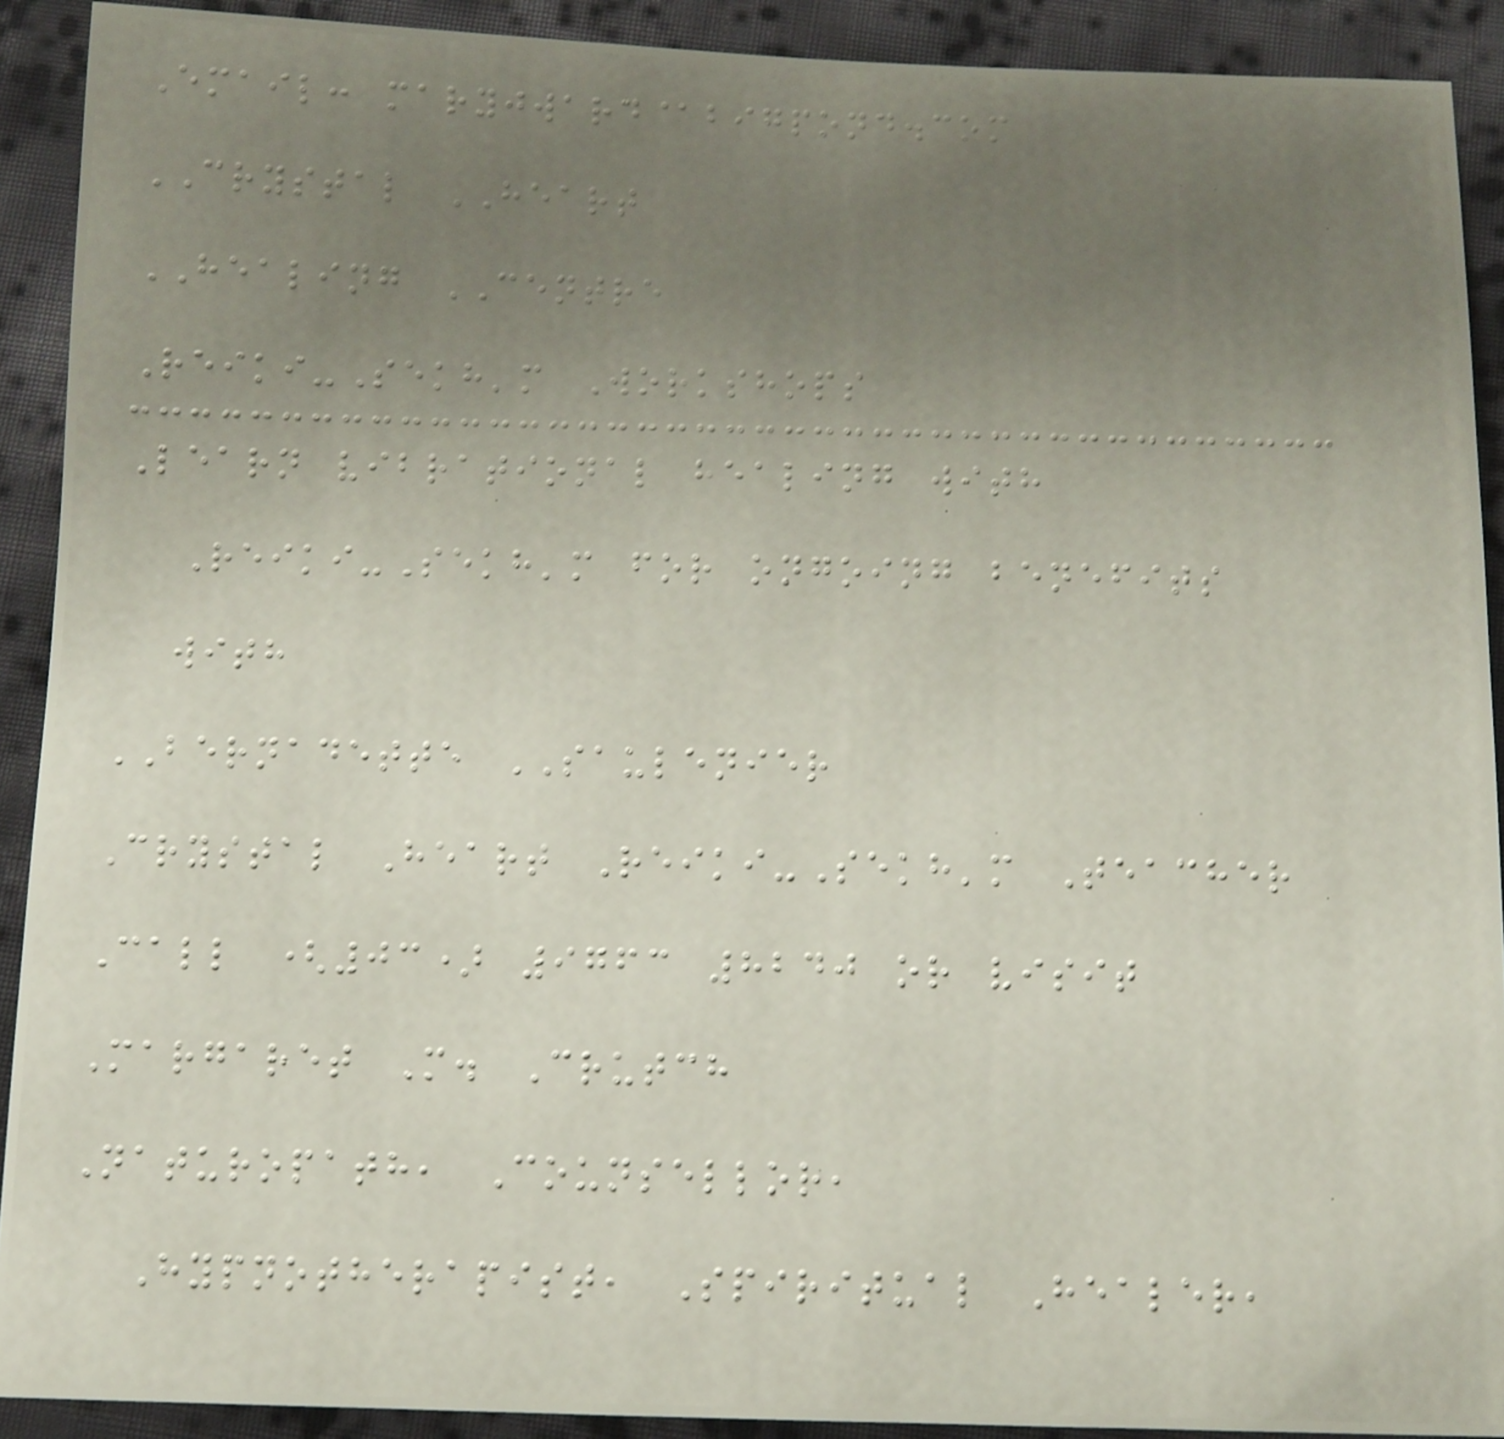Email: maryjward@bigpond.com
CRYSTAL HEART
HEALING CENTRE
Reiki-Sekh'm Workshops
Learn vibrational healing with
Reiki-Sekh'm for ongoing benefits
with
BERNADETTE SAULENIER
Crystal Heart Reiki-Sekh'm Teacher
Call (03) 9763 8240 or visit
Margaret M. Crutch
Naturopath, Counsellor,
Hypnotherapist, Spiritual Healer,
